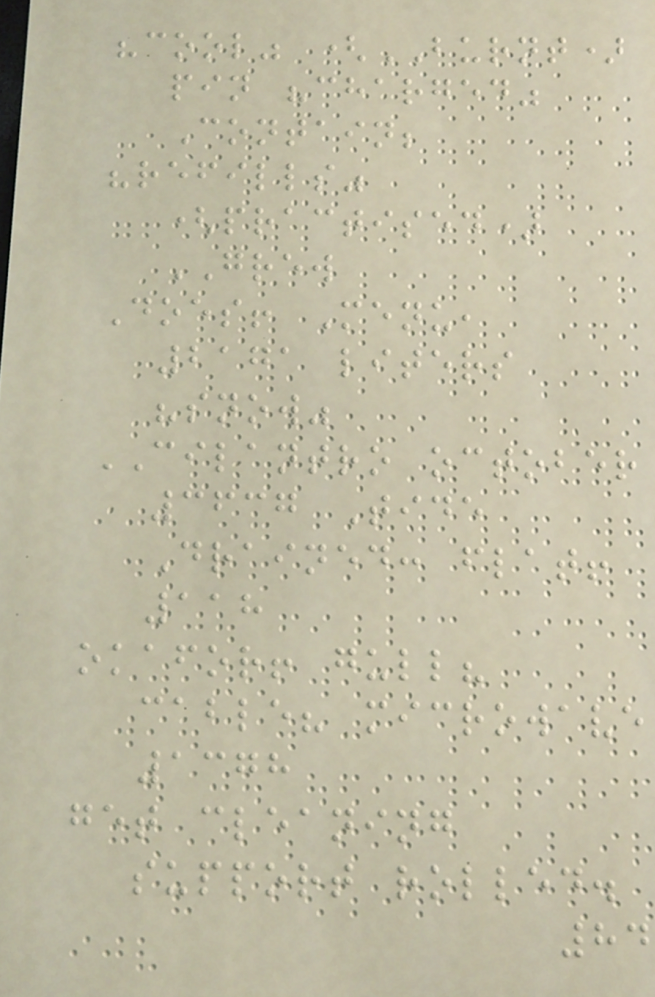"cool" (BURNT)
pin "charged"
Contain;
"refills"
(practised)
GREW
Does! Menu,
2171 liters
"snow"
CILANTRO october
3637 Tide
Drained: flat!
118
okafor! gull?
cable? microwave
1378
get cleaning
support rolled.
84
